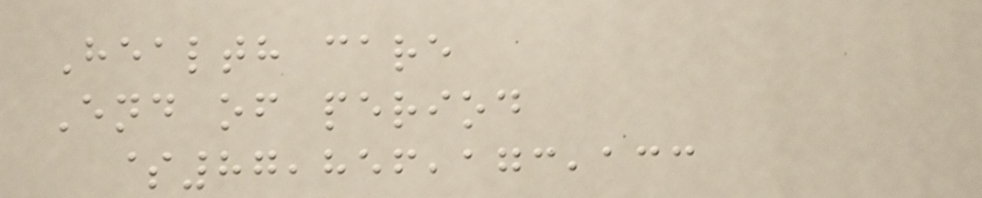Health care
End of period
$87,856,173,133
